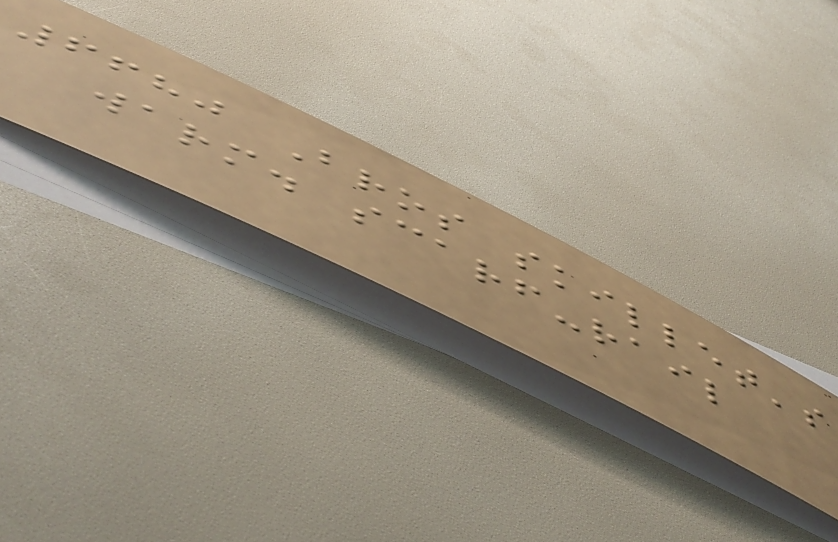6680 Bros skillet's
warm. scarf-rail
